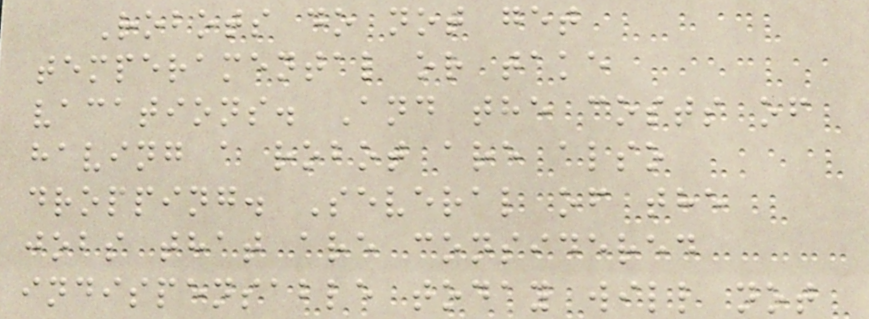Robots do not get
temperamental or take
vacations. And the costs of
having a robot are also
dropping. Several of the
jobs that are considered
indispensable today will not
